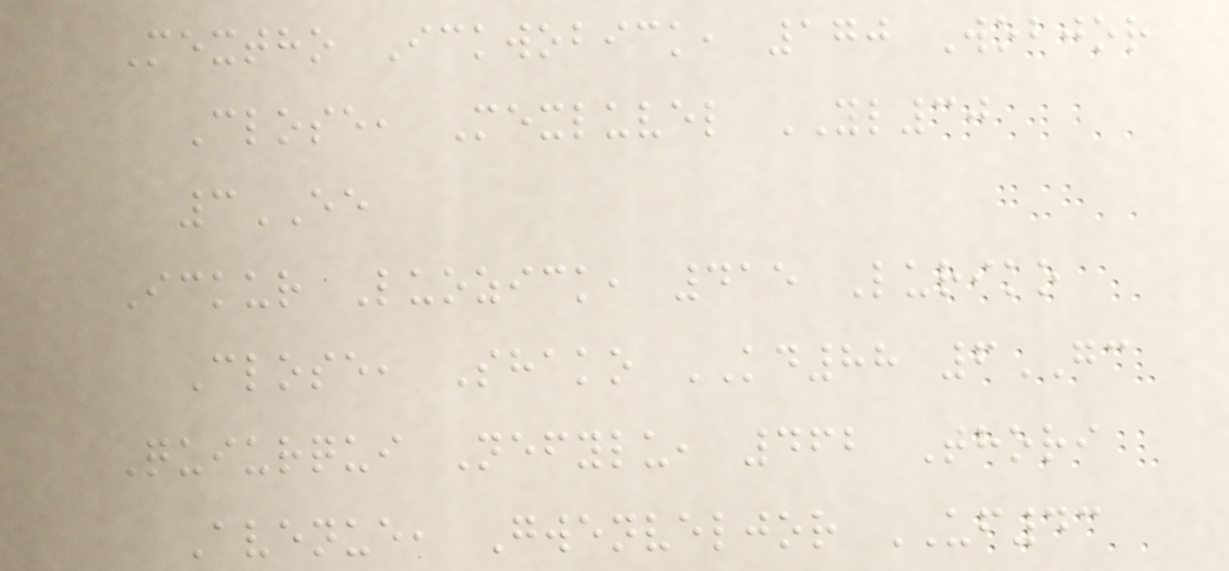Mextho Ickwobick, 170 Wobjor
Close, Mexluvel YL30
3EE
Ickur Luozick, 415 Luriko
Close, Shako KD88 6GC
Quiurqui Nefylu, 462 Thori
Avenue, Gwenveljor UF43
